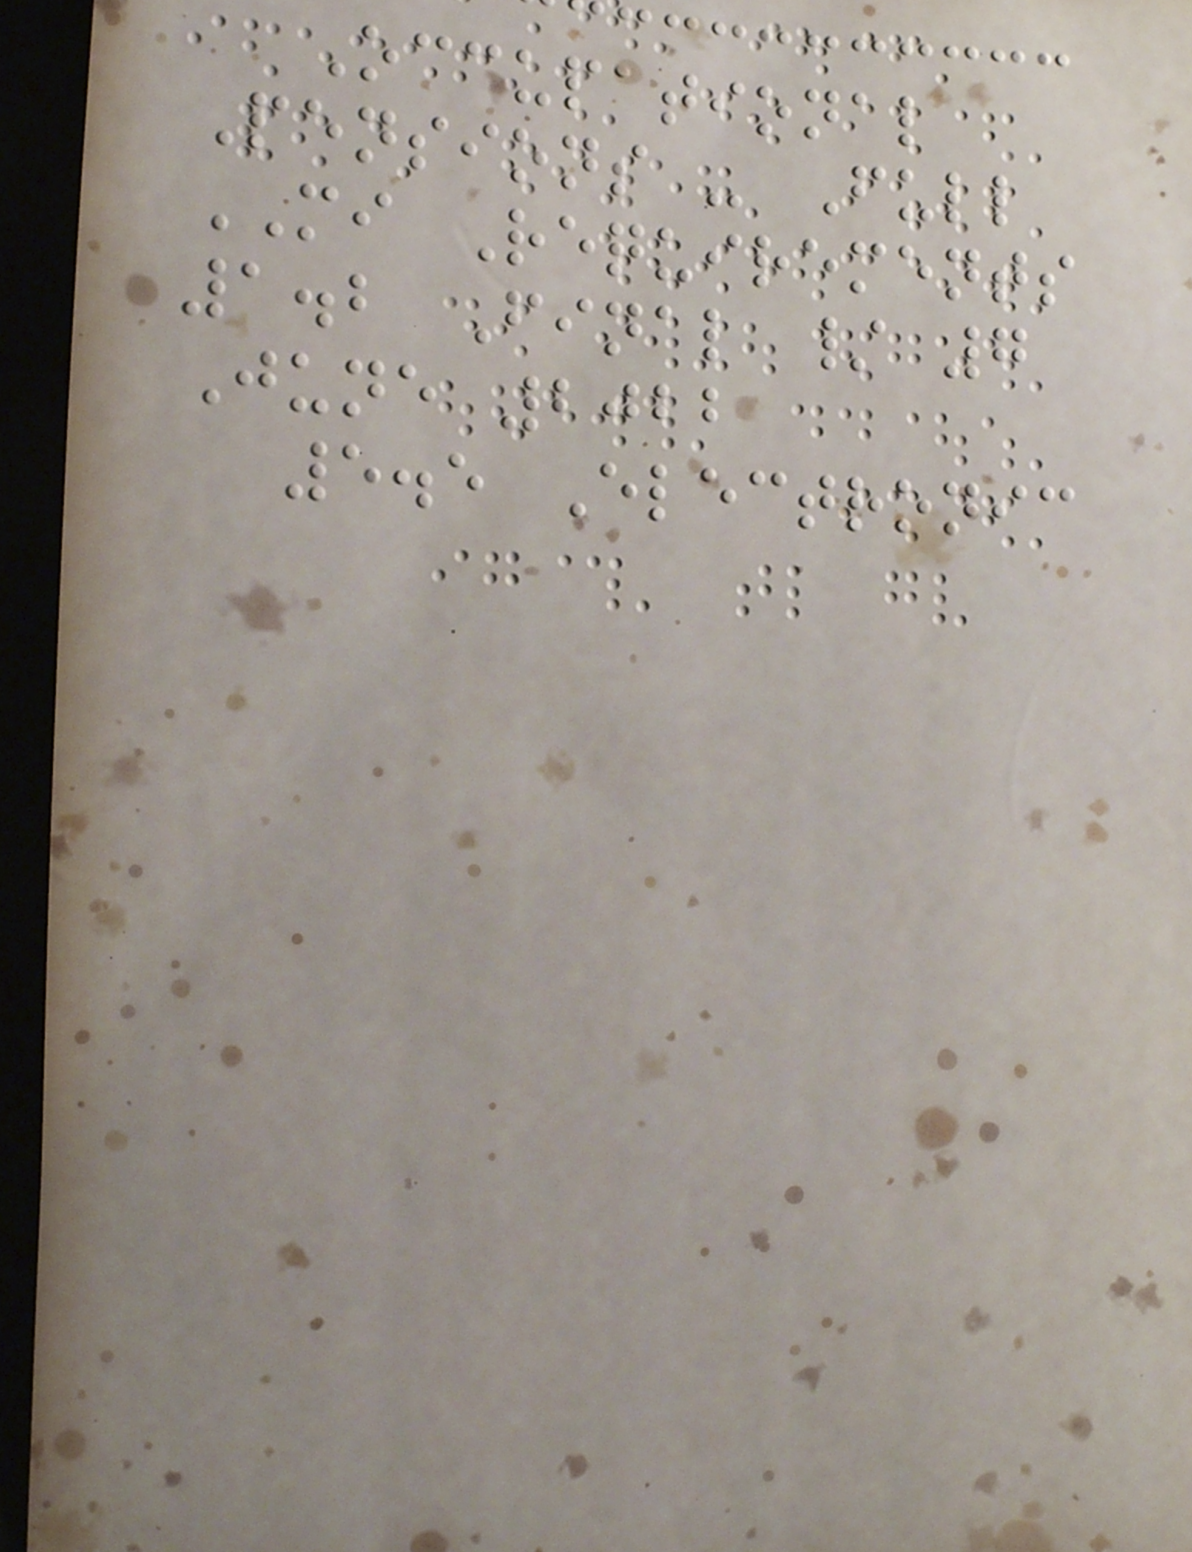Occupational
Pensions - Full
MI Requirements
1.2 Final / 7
June 2022
5.5 Electronic
